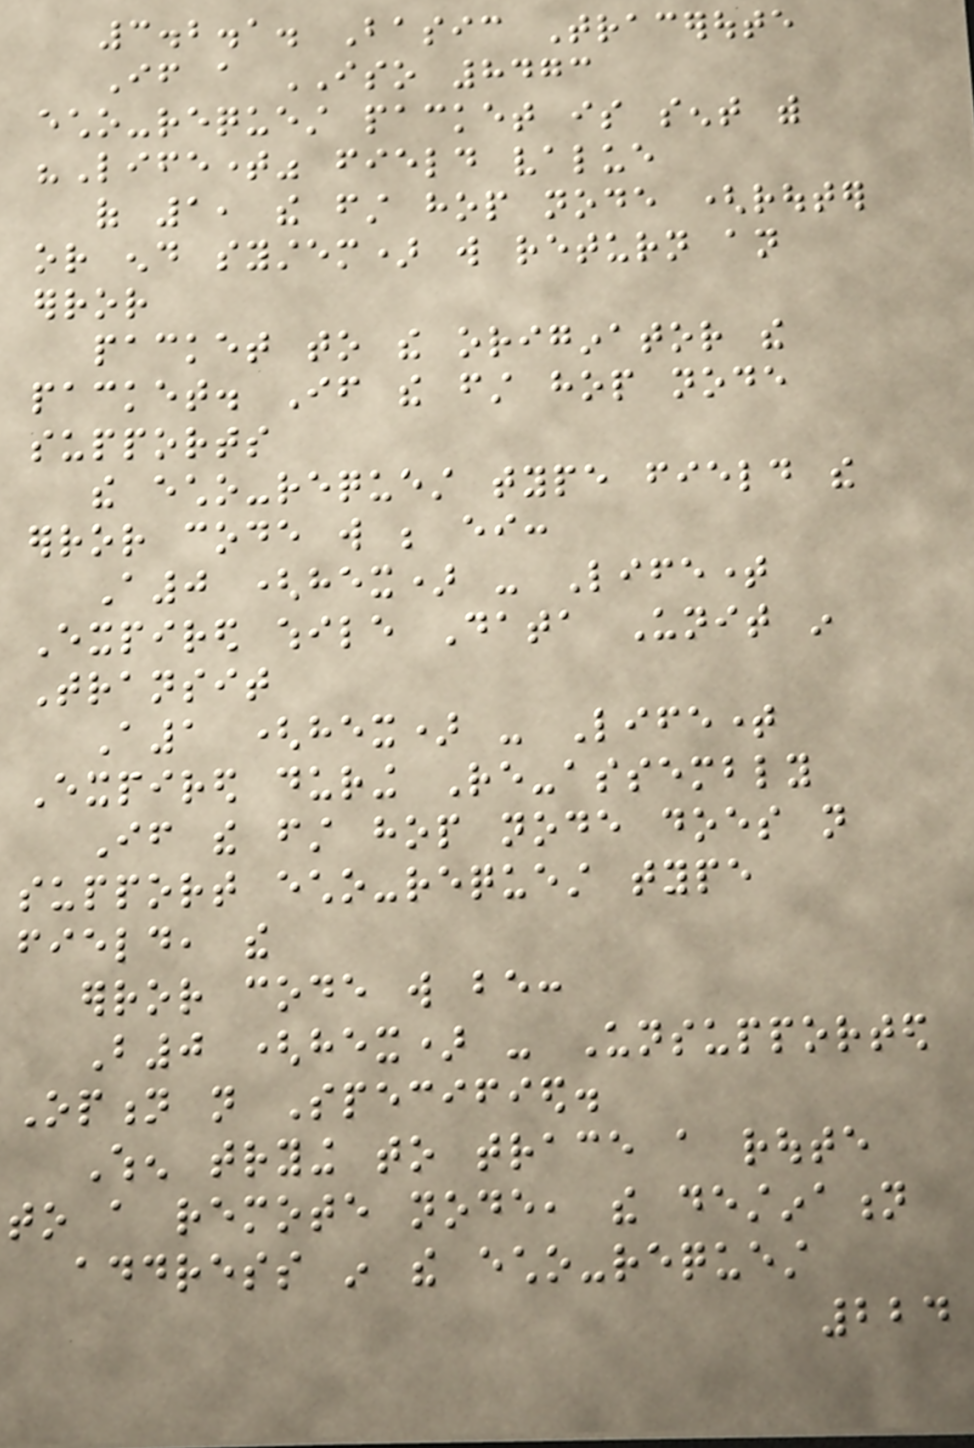3.2.1. Basic Traceroute
If a ISO 8473
echo-request packet is sent with
"Lifetime" field value
of 1, the first hop node (router
or end system) will return an
error
packet to the originator the
packet. If the first hop node
supports
the echo-request type field the
error code will be either:
A0 (hex) - Lifetime
Expired while Data Unit in
Transit
A1 (hex) - Lifetime
Expired during Re-assembly
If the first hop node does not
support echo-request type
field, the
error code will be:
B0 (hex) - Unsupported
Option not Specified.
When trying to trace a route
to a remote node, the destination
address in the echo-request
224
